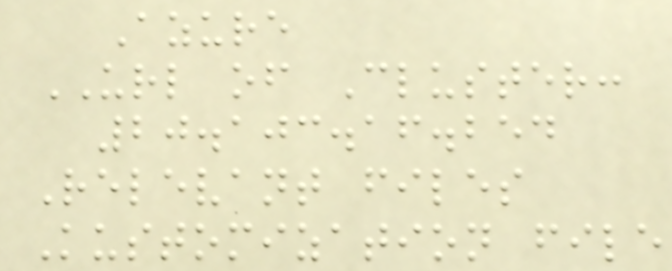Azure
URL of Cluster:
20.103.16.254
Relevant files
Kustomization file
